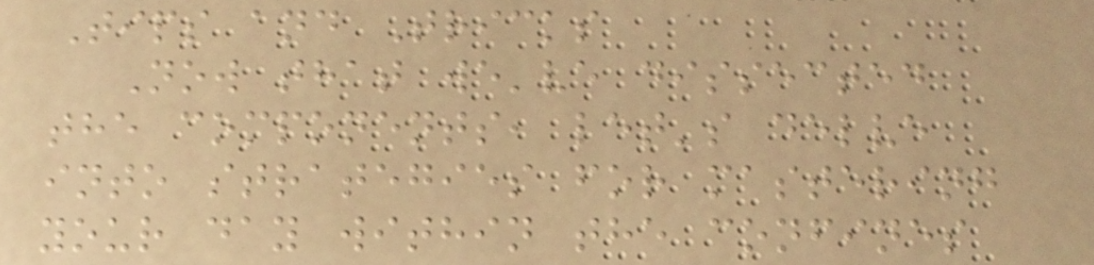Tips and Tricks
Now that we've dissected
the components, let's delve
into strategies for mastering
your day within the confines
